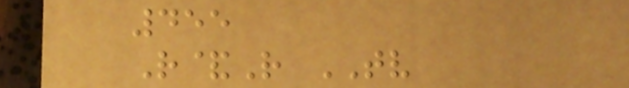455
R&R TV
